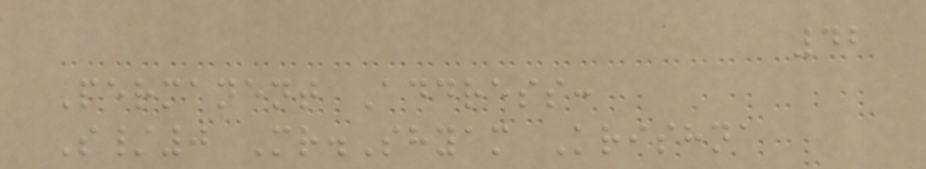42
Permanent Address:
S/0 Mr.Shyam Krishna
